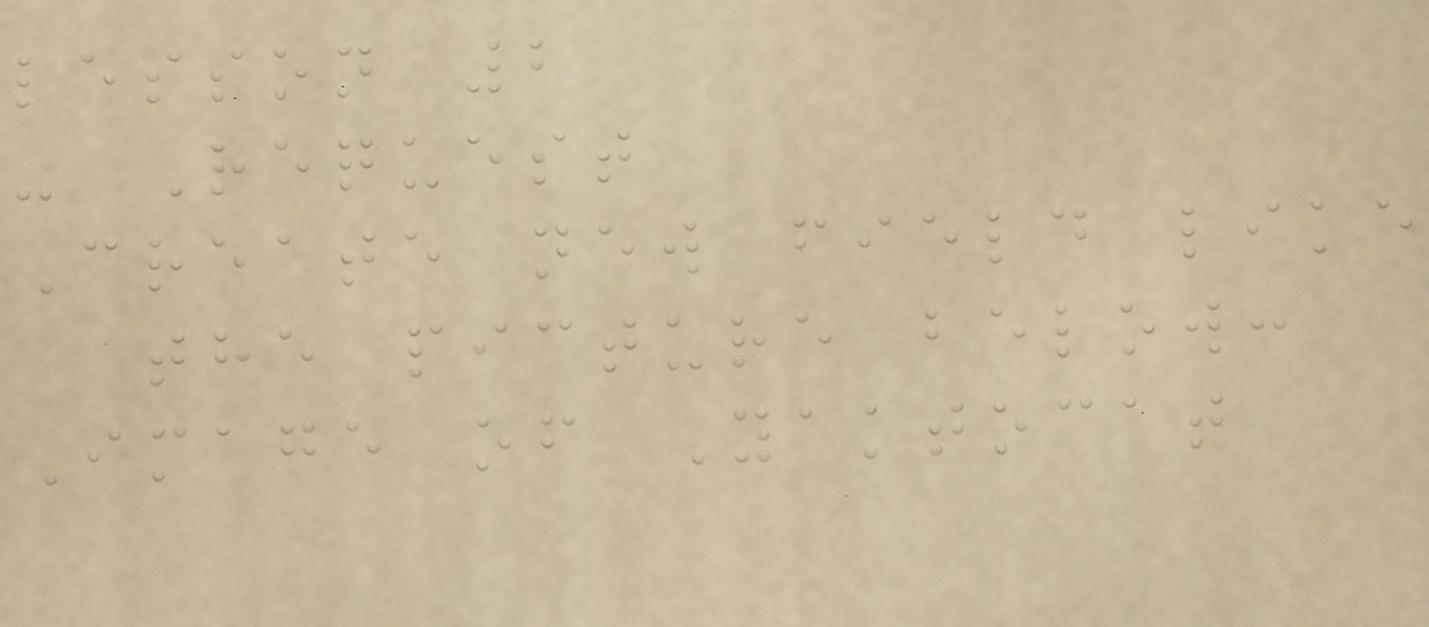lesson 2
- Request
Create new field like
the picture below:
Image of Yaktocat
